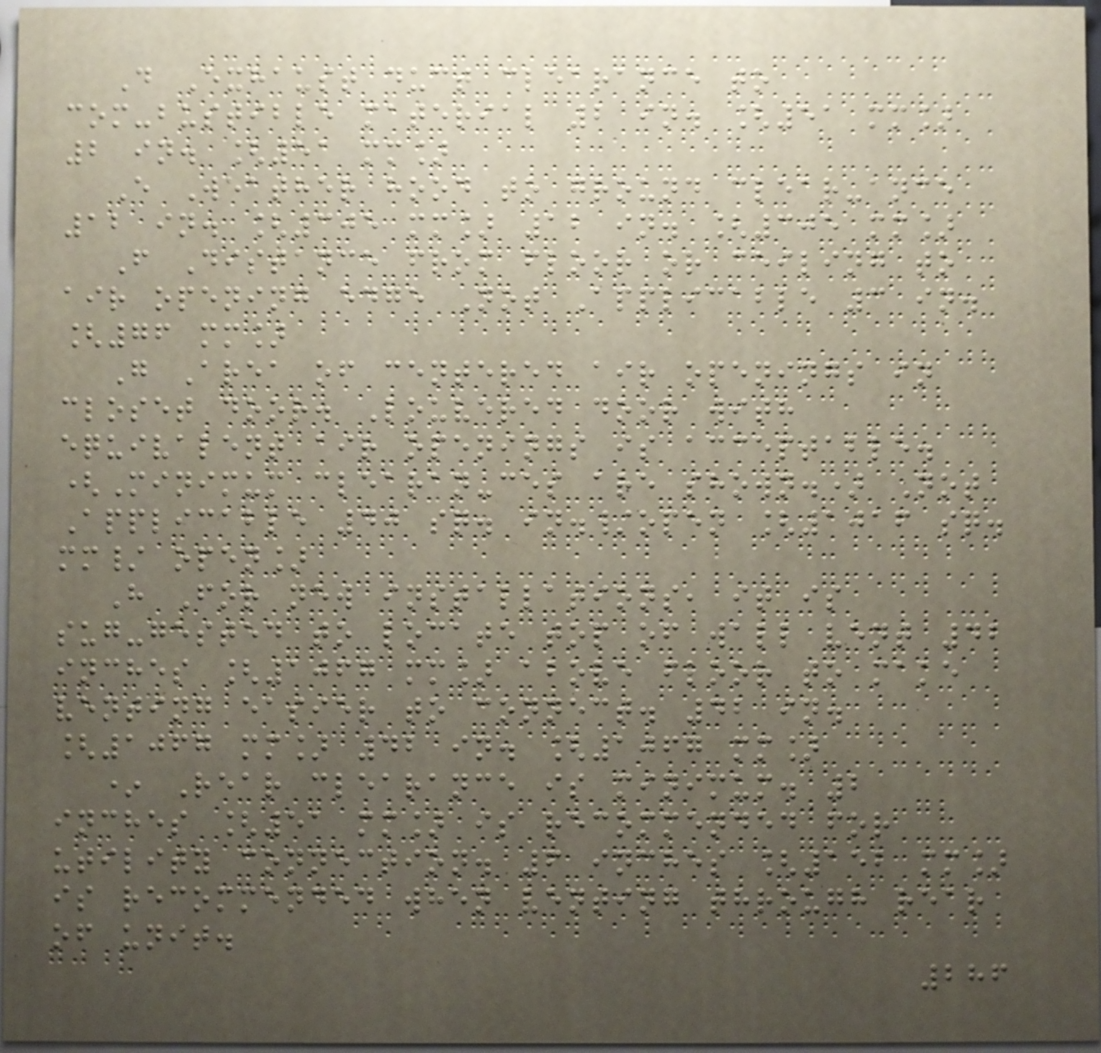D Exhaust duct clearance to
com-bustible material 2 in. [51 mm]
2 in. [51 mm]
E Weather hood to ground clear-ance
12 in. [305 mm] 12 in. [305 mm]
F Distance from floor or ceiling to
air opening edge Not Applicable 3 in.
[76 mm]
G Area of centered air openings in
closet door. Louvered door with
equivalent air openings is acceptable.
(Minimum clearan-ces are shown.) Not
Applicable 40 sq. in./open [1016 sq.
mm/ open]
H For new installations, it is
sug-gested to locate top of wall vent 42
inches [1067 mm] above floor to make
venting easier to connect. 42 in.
[1067 mm] 42 in. [1067 mm]
* Rear clearance is minimum. 2
inches [51 mm] is recommended for
utility connection. 6 inches [152 mm]
is recommended when venting through rear
of unit.
286
